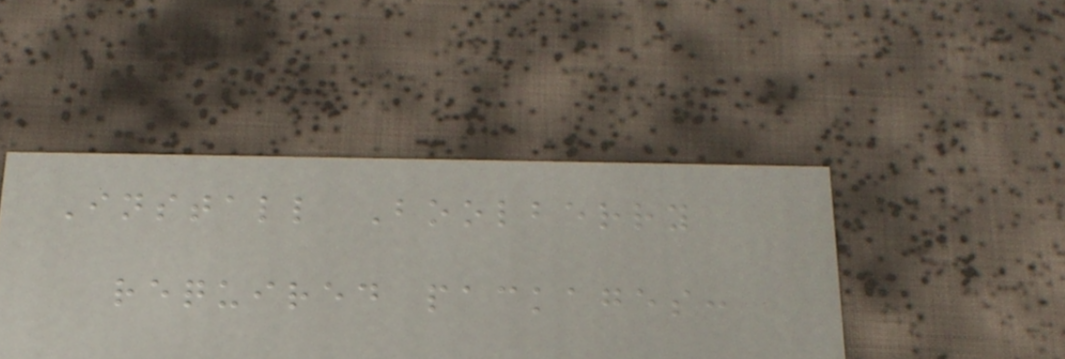Install Boolberry
required packages:
